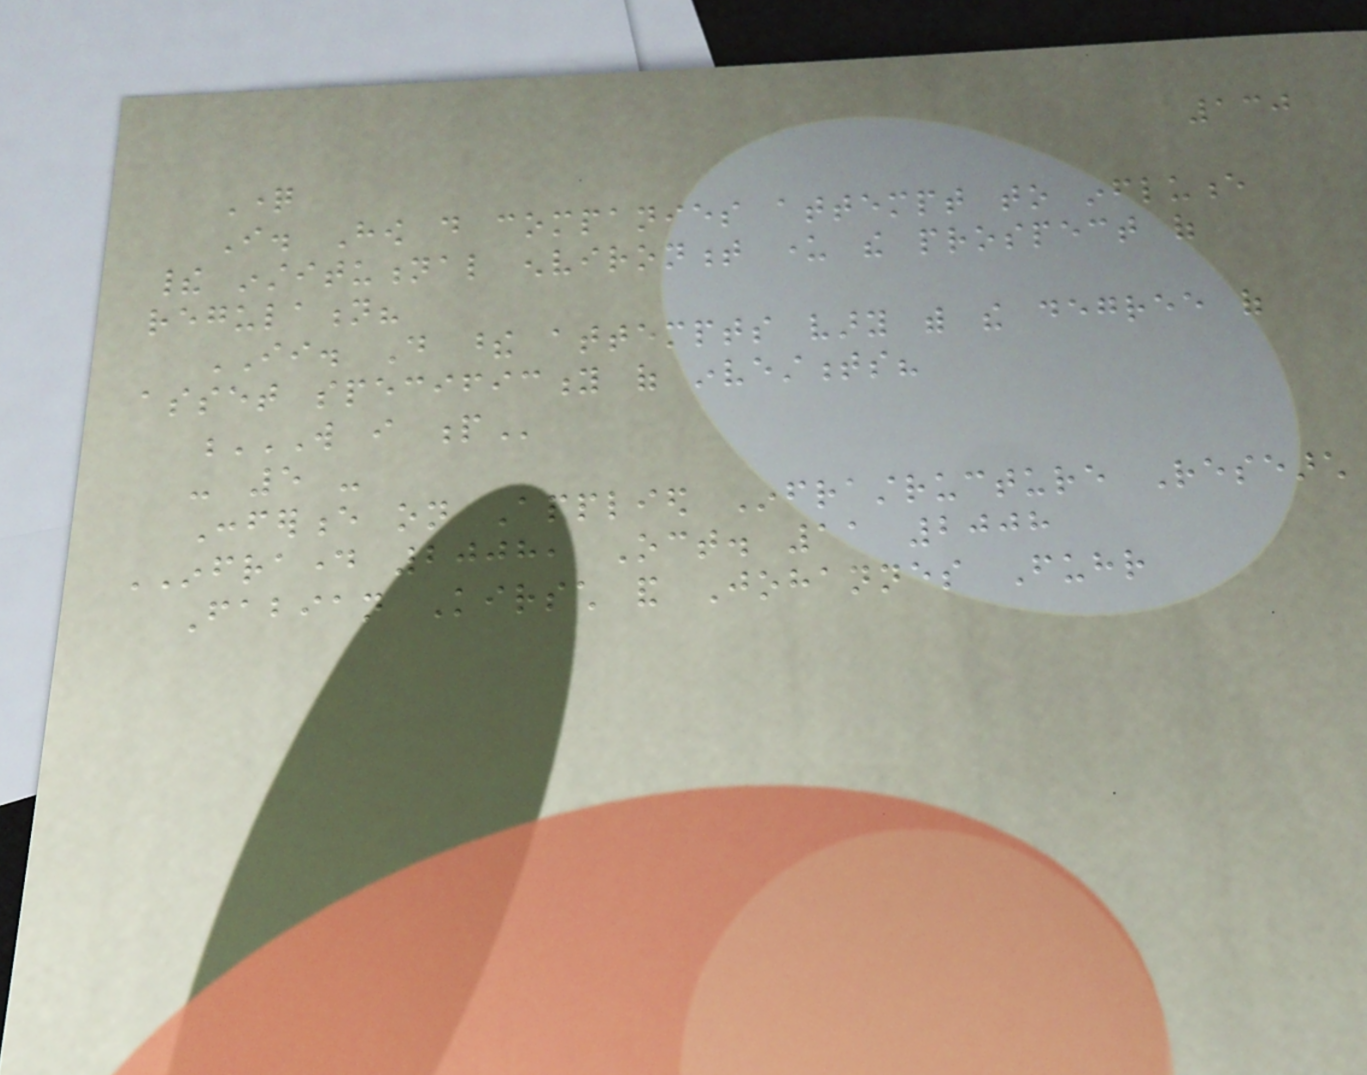130
Question
I. How do companies attempt to influence
their institutional environment under the prospect of
regulation?
II. Do these attempts vary with the degree of
asset specificity of investments?
W I P
- 5 -
Conference on Applied Infrastructure Research
INFRADAY 2008, Oct. 11 2008
Fabian Kirsch and Johannes Fuhr
